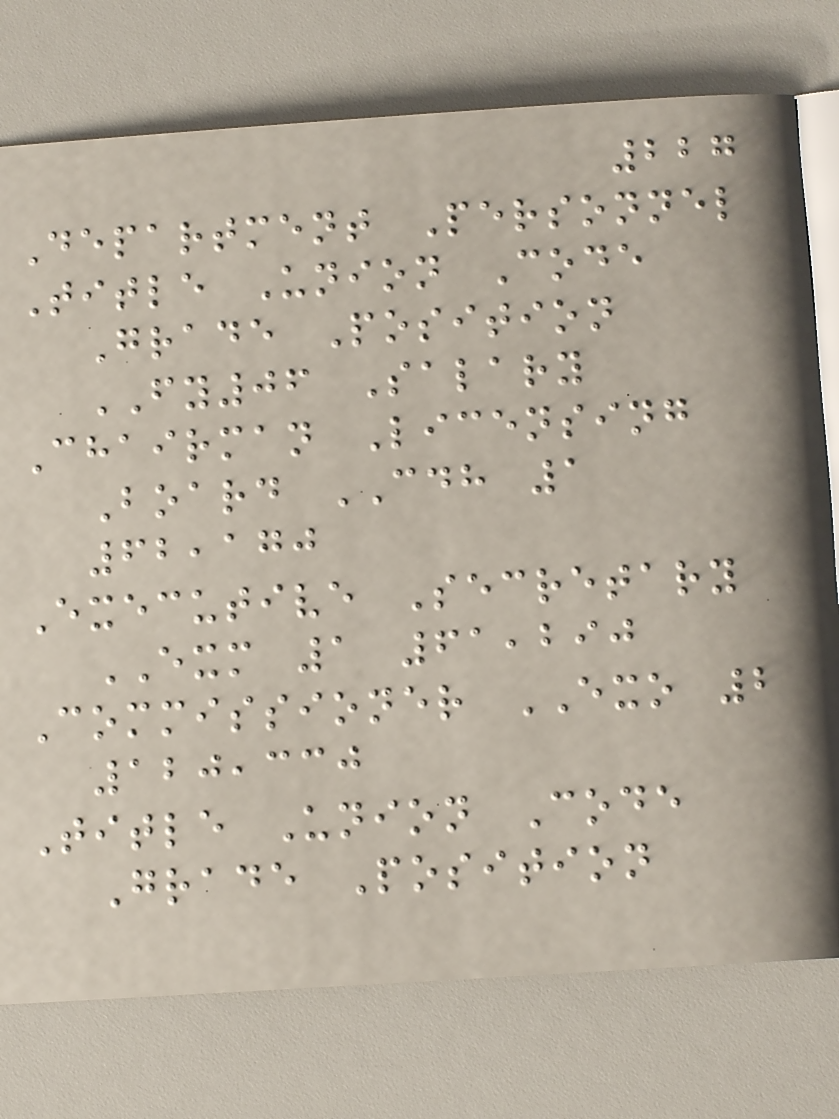227
Department Personnel
Title Union Code
Grade Position
FY06 Salary
Chairman Licensing
Board CDH 1
62,170
Executive Secretary
EXM 1 61,290
Commissioner EXO 2
120,330
Title Union Code
Grade Position
